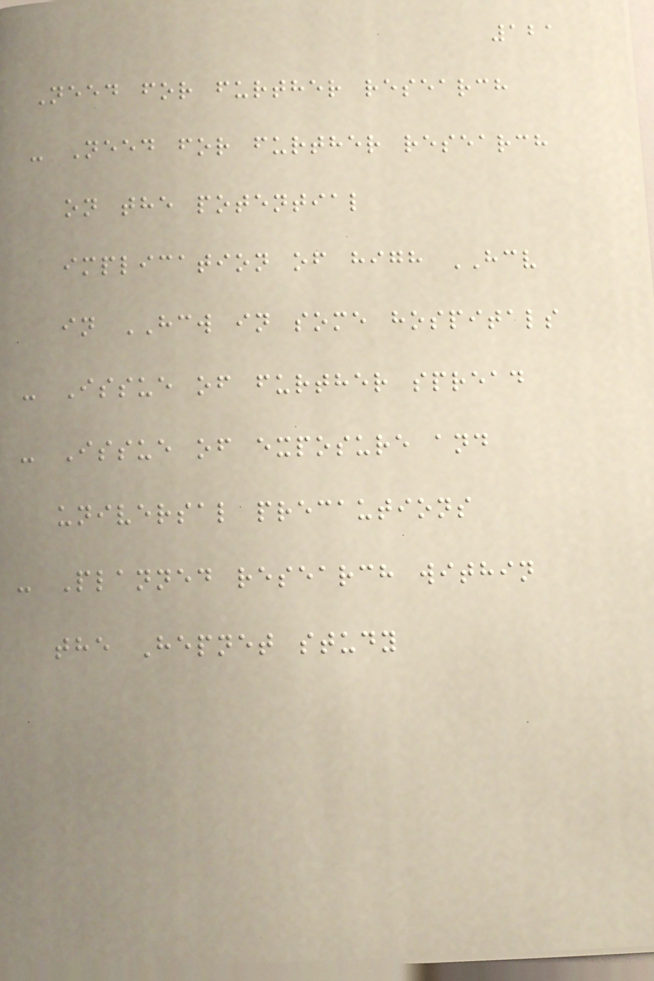121
Need for further research
- Need for further research
on the potential
implication of high HCV
in HCW in some hospitals
- Issue of further spread
- Issue of exposure and
universal precautions
- Planned research within
the Hepnet study
